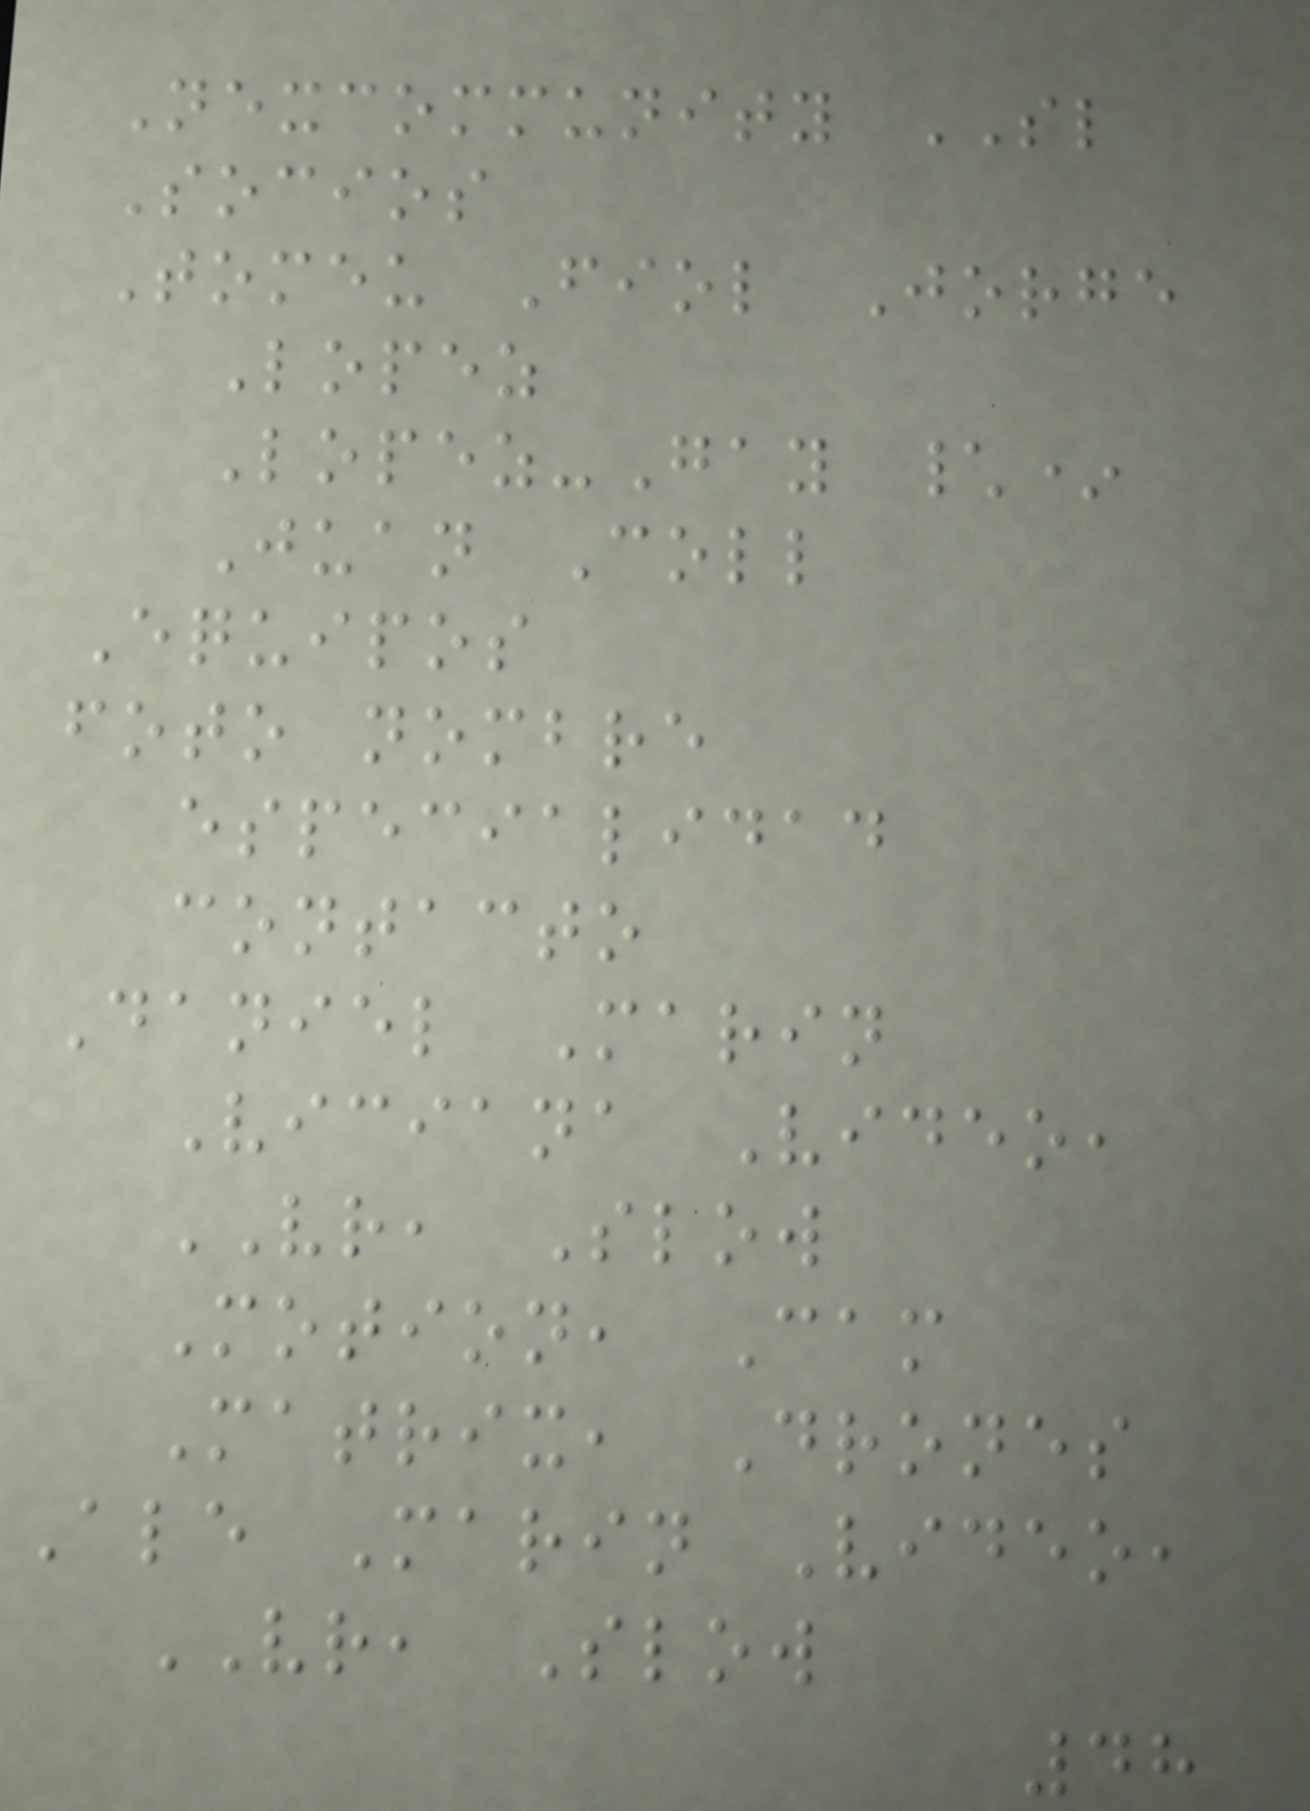Nexcommunity SL
Socios
Tomeu Fiol Jorge
Lopez
Lopez-Gay \*
Juan Coll
Equipos
foto nombre
especialidad
contacto
Daniel Marin
Viciana Video,
VR, Slow
Motion, Cam
Matrix, Drones
Ale Marin Video,
VR, Slow
48
